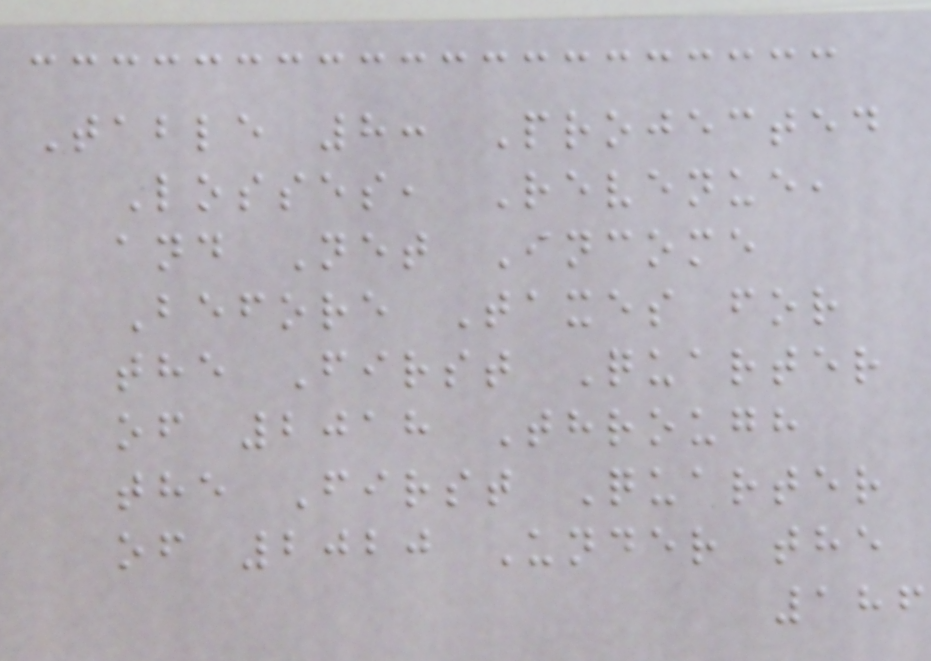Table 8: Projected
Losses, Revenue,
and Net Income
Before Taxes for
the First Quarter
of 2018 Through
the First Quarter
of 2020 Under the
186
